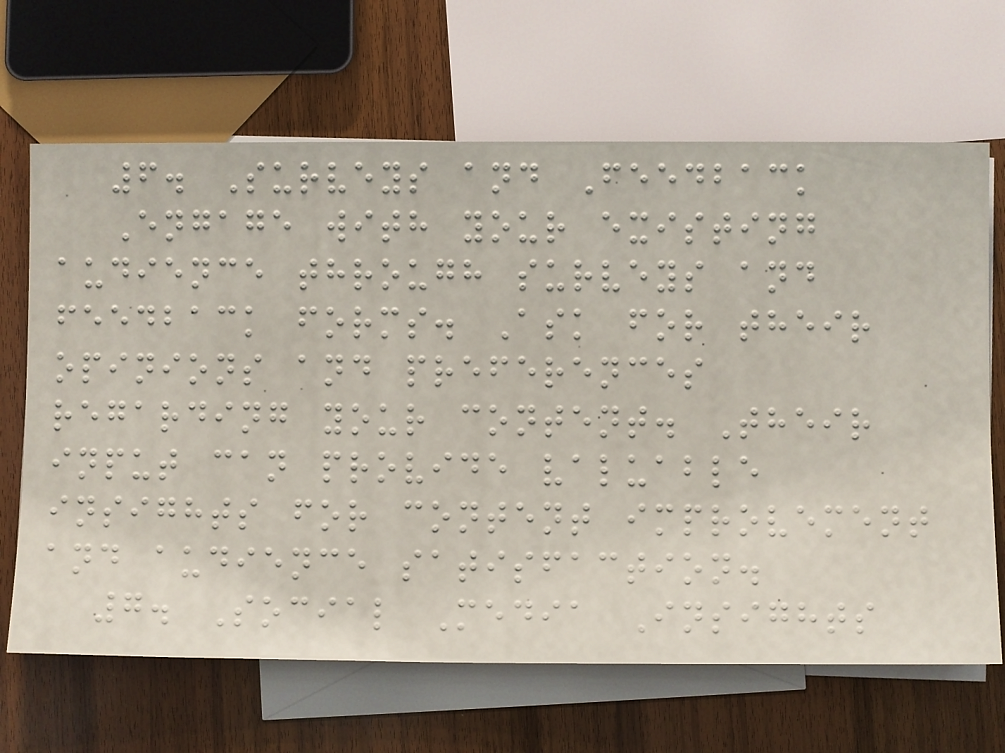6. Surveys and Feedback
Engage with your existing
audience through surveys and
feedback forms. Ask for their
opinions and preferences
regarding your content. Their
input can provide valuable
insights for content improvement
and audience satisfaction.
7. Social Media Insights
